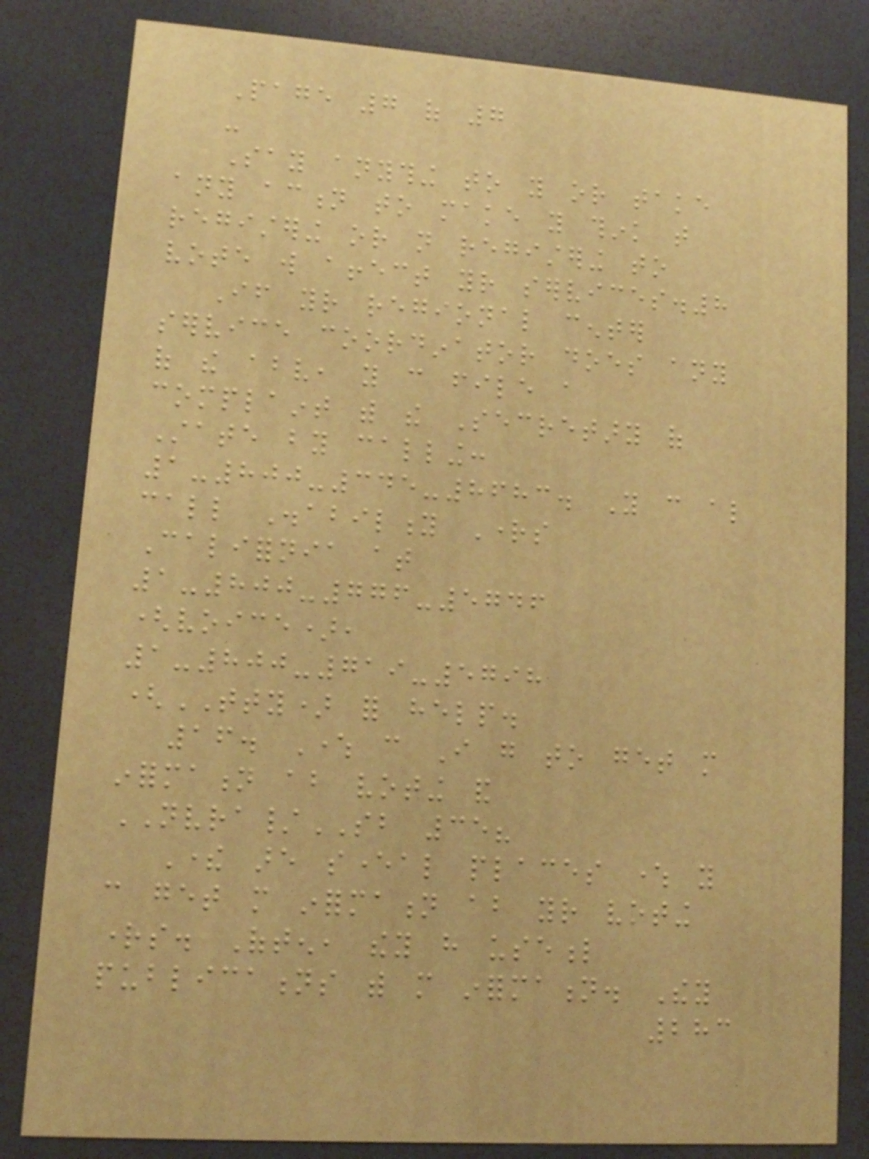Page 7 of 7
-
Say anything to you or take
any action to make you think that
registering or not registering to
vote will affect your services.8
If your regional center
service coordinator does any
of the above, you can file a
complaint with the Secretary of
State by calling:
1-800-345-8683. You can also
call Disability Rights
California at
1-800-776-5746
(voice),
1-800-719-5798
(TTY) for help.
16. Where can I go to get more
information about voting and
NVRA/SB 35?
There are several places where you
can get more information about your voting
rights. Often, they have useful
publications with more information. They
283
